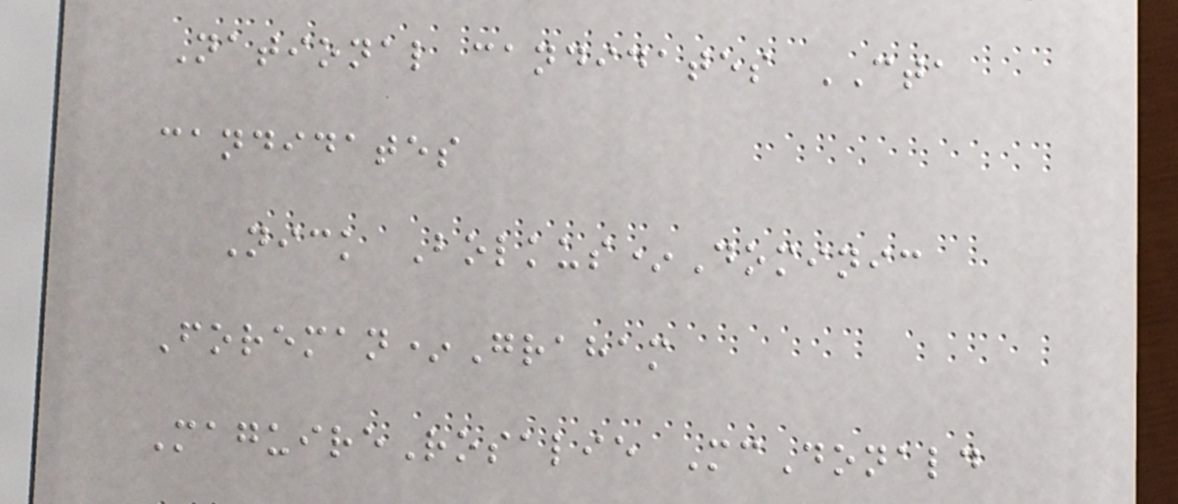National candidates CTA
candidates
Nick Bolkus*Dominic
Foreman*Graham
MaguireRosalie McDonald
